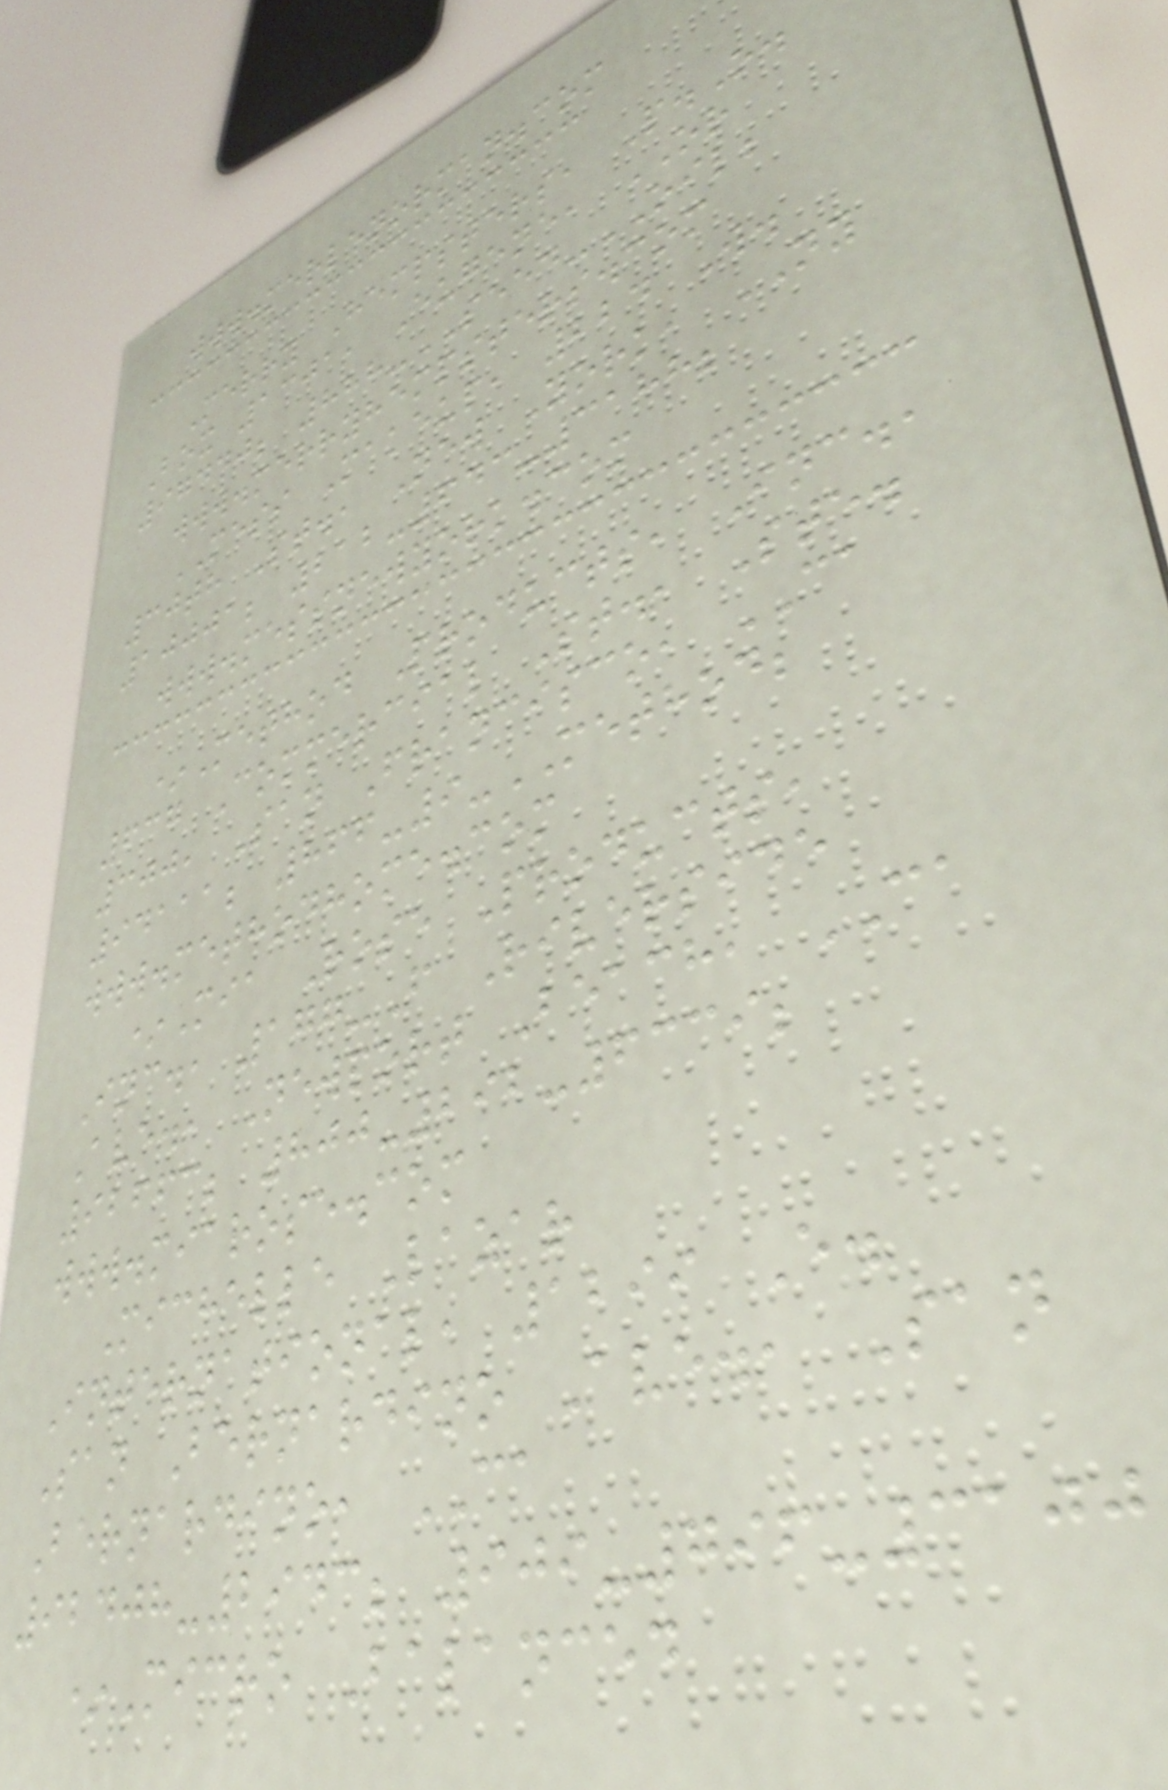www.merlenorman.com
Merry Hempsters, P.O.
Box 1301, Eugene, OR
97440; 888-SEED-OIL;
www.merryhempsters.com
MESS Makeup, 224 W.
30th St., New York, NY
10001; 212-643-3188;
www.messnewyork.com
*Method Products, Inc.,
637 Commercial St., Ste.
300, San Francisco, CA
94111; 866-9-METHOD;
www.methodhome.com
*Mia Rose Products,
Inc., 177-F Riverside
Ave., Newport Beach, CA
92663; 800-292-6339;
www.miarose.com
Michelle Lazar
International, 1299 E.
San Bernardino Ave., San
Bernardino, CA
92408-2943; 909-796-3100
*Micro Balanced
